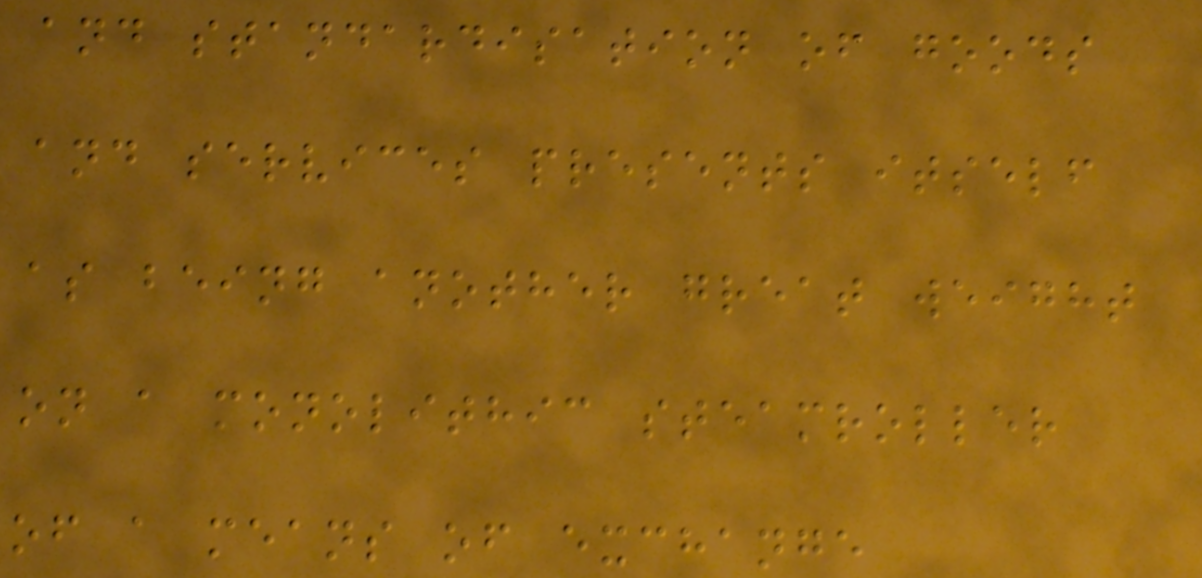and standardisation of goods
and services presents itself
as being another great weight
on a monolithic steamroller
of a means of exchange
